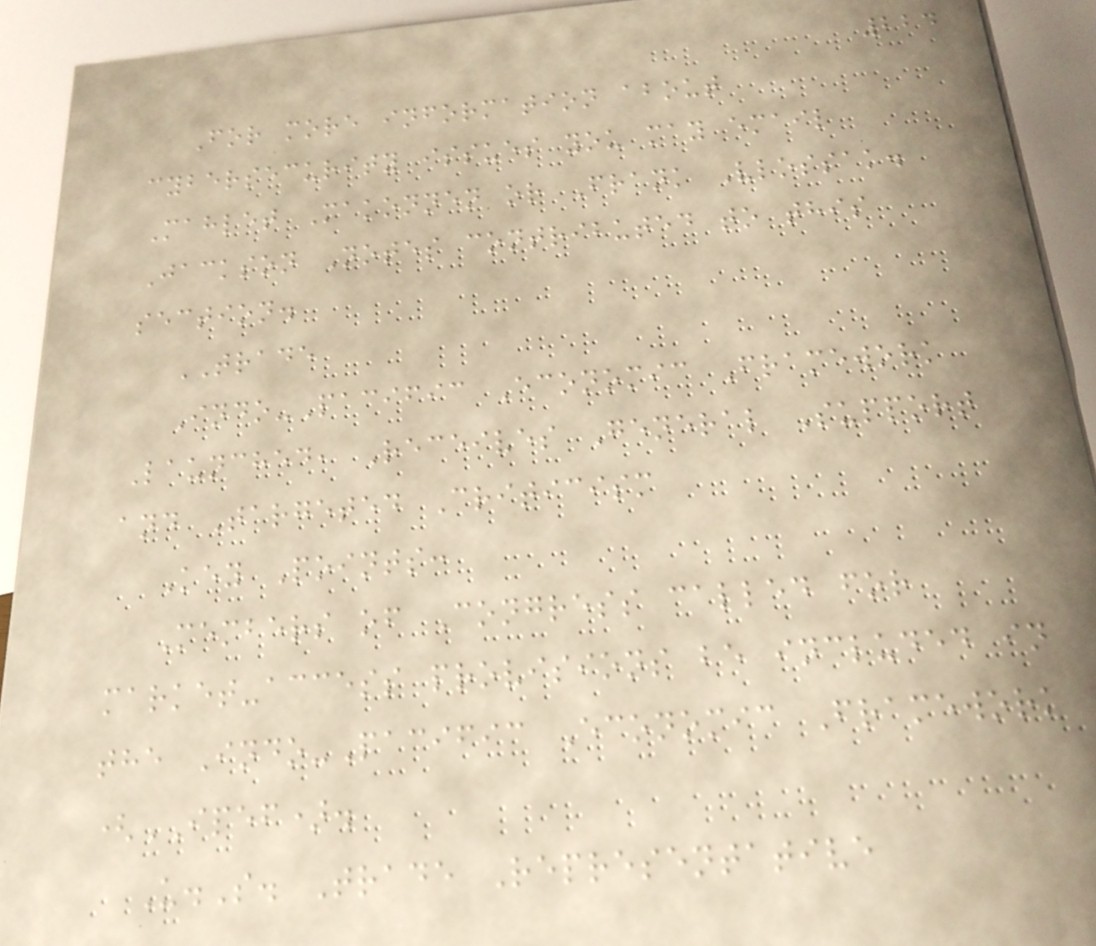224
For more information about
cybersecurity issues you may email
Mahlet Makonnen or Frank Vlossak.
Jackson Notes contributed to this
section.
TRADE
Indo-Pacific Economic Framework
Launched, Receives General Support
and Targeted Criticism
Key Points:
Members of Congress called for
market-access provisions be included in
the Indo-Pacific Economic Framework
(IPEF).
U.S. Trade Representative
